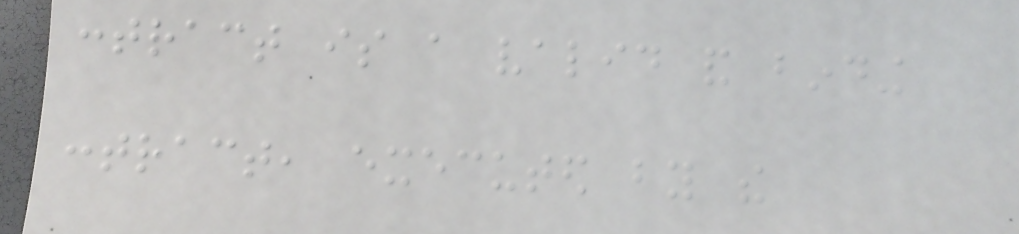contract is a valid and binding
contract, executed by the
